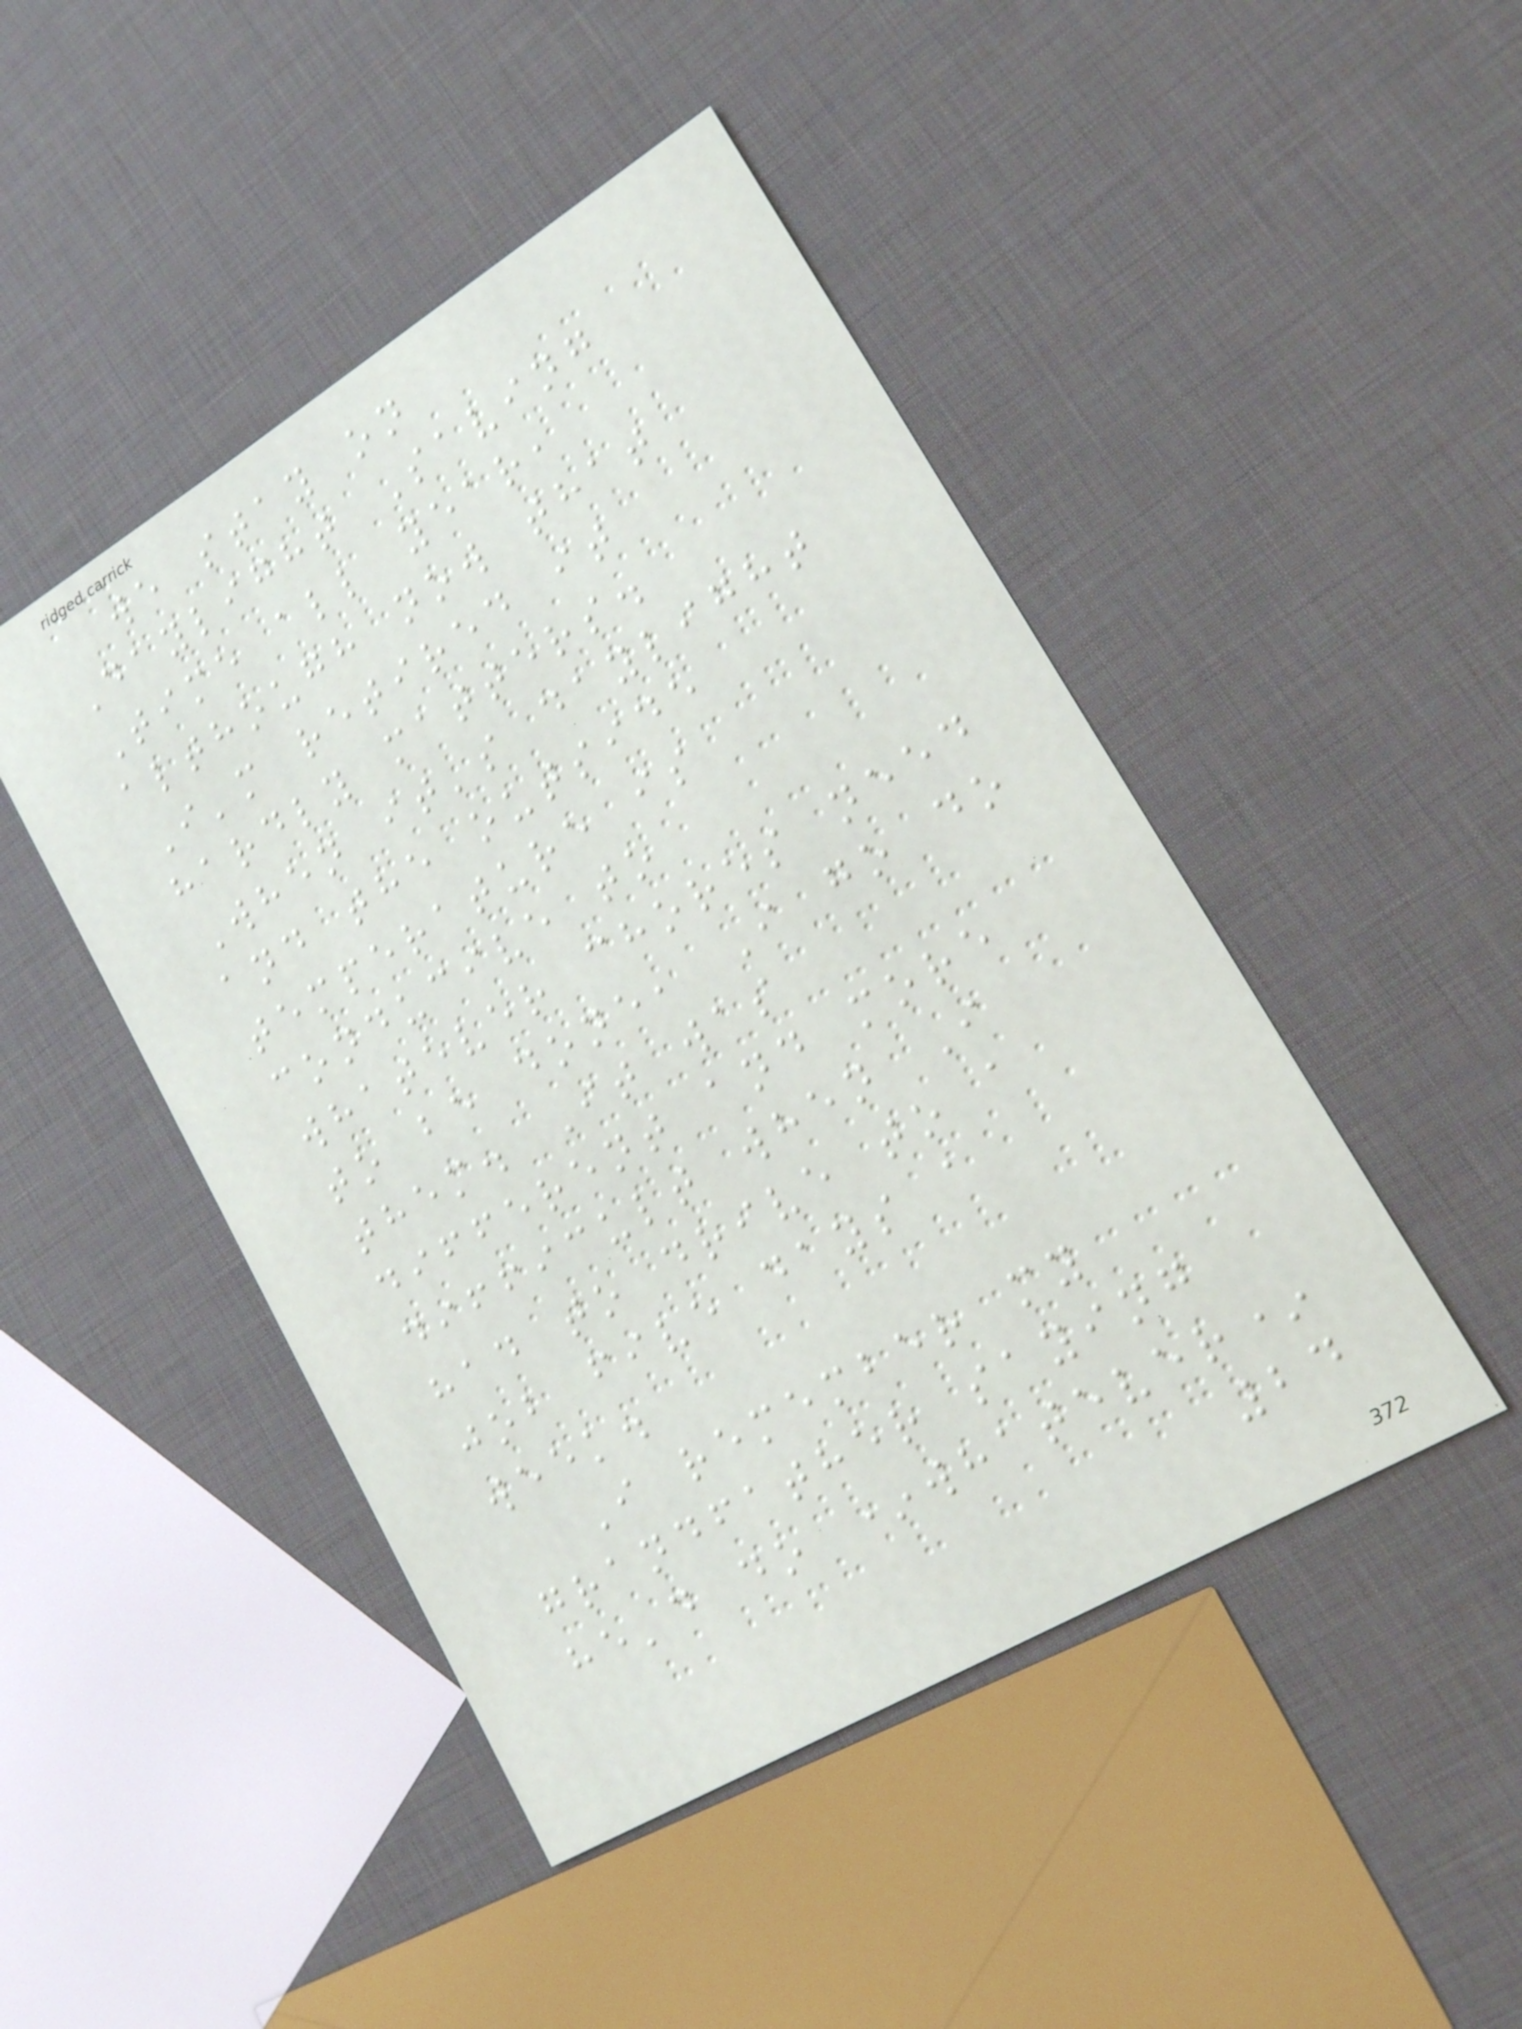we stay on
Daylight Saving
Time all year,
although now that
I'm retired it
hardly matters.
When it's daylight
and the outside
temperature is
conducive to
whatever chores need
to be done, I go do
them. It was
different and more
difficult when I
had to drive to a
job five days a
week.
I remember my
grandfather saying
he'd do *whatever*
24
